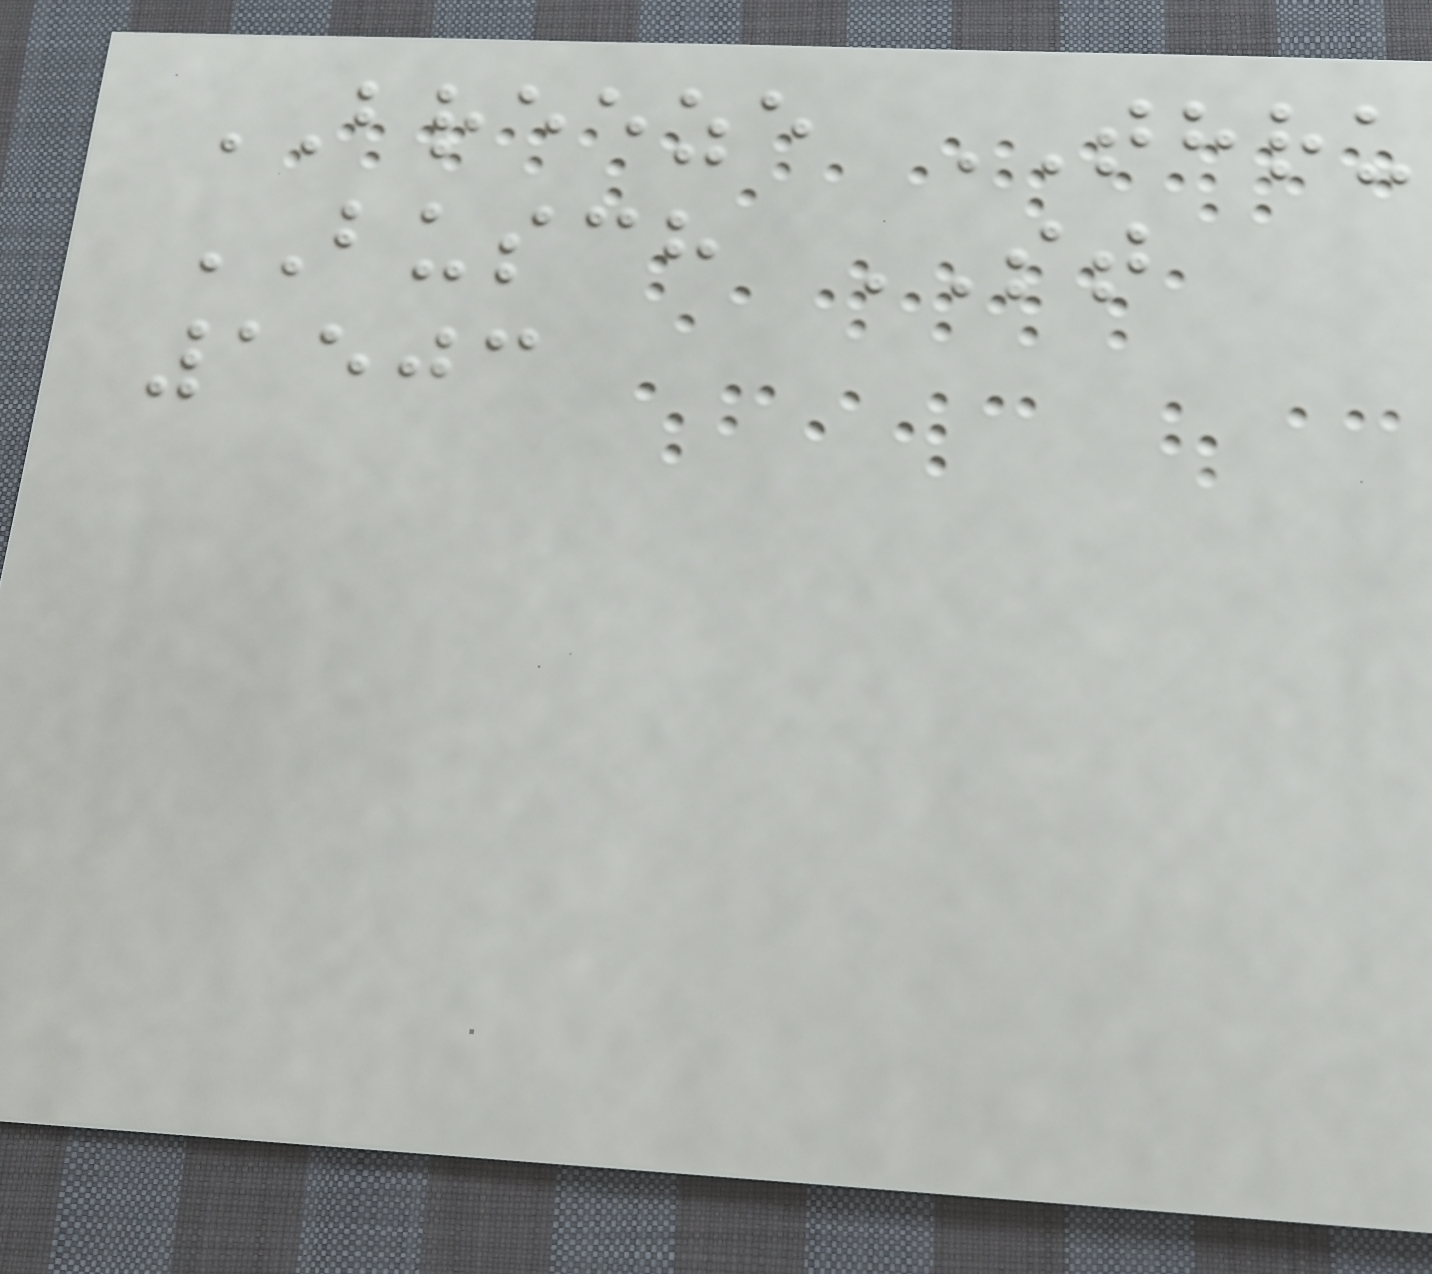BREEZE THRU
BUSCH ST
1503
